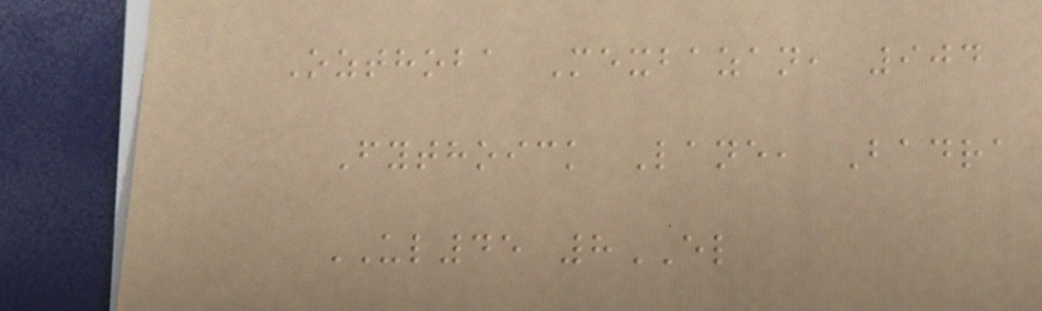Ozthoba Mexbazan, 904
Fythoick Lane, Badra
UL45 8EL
